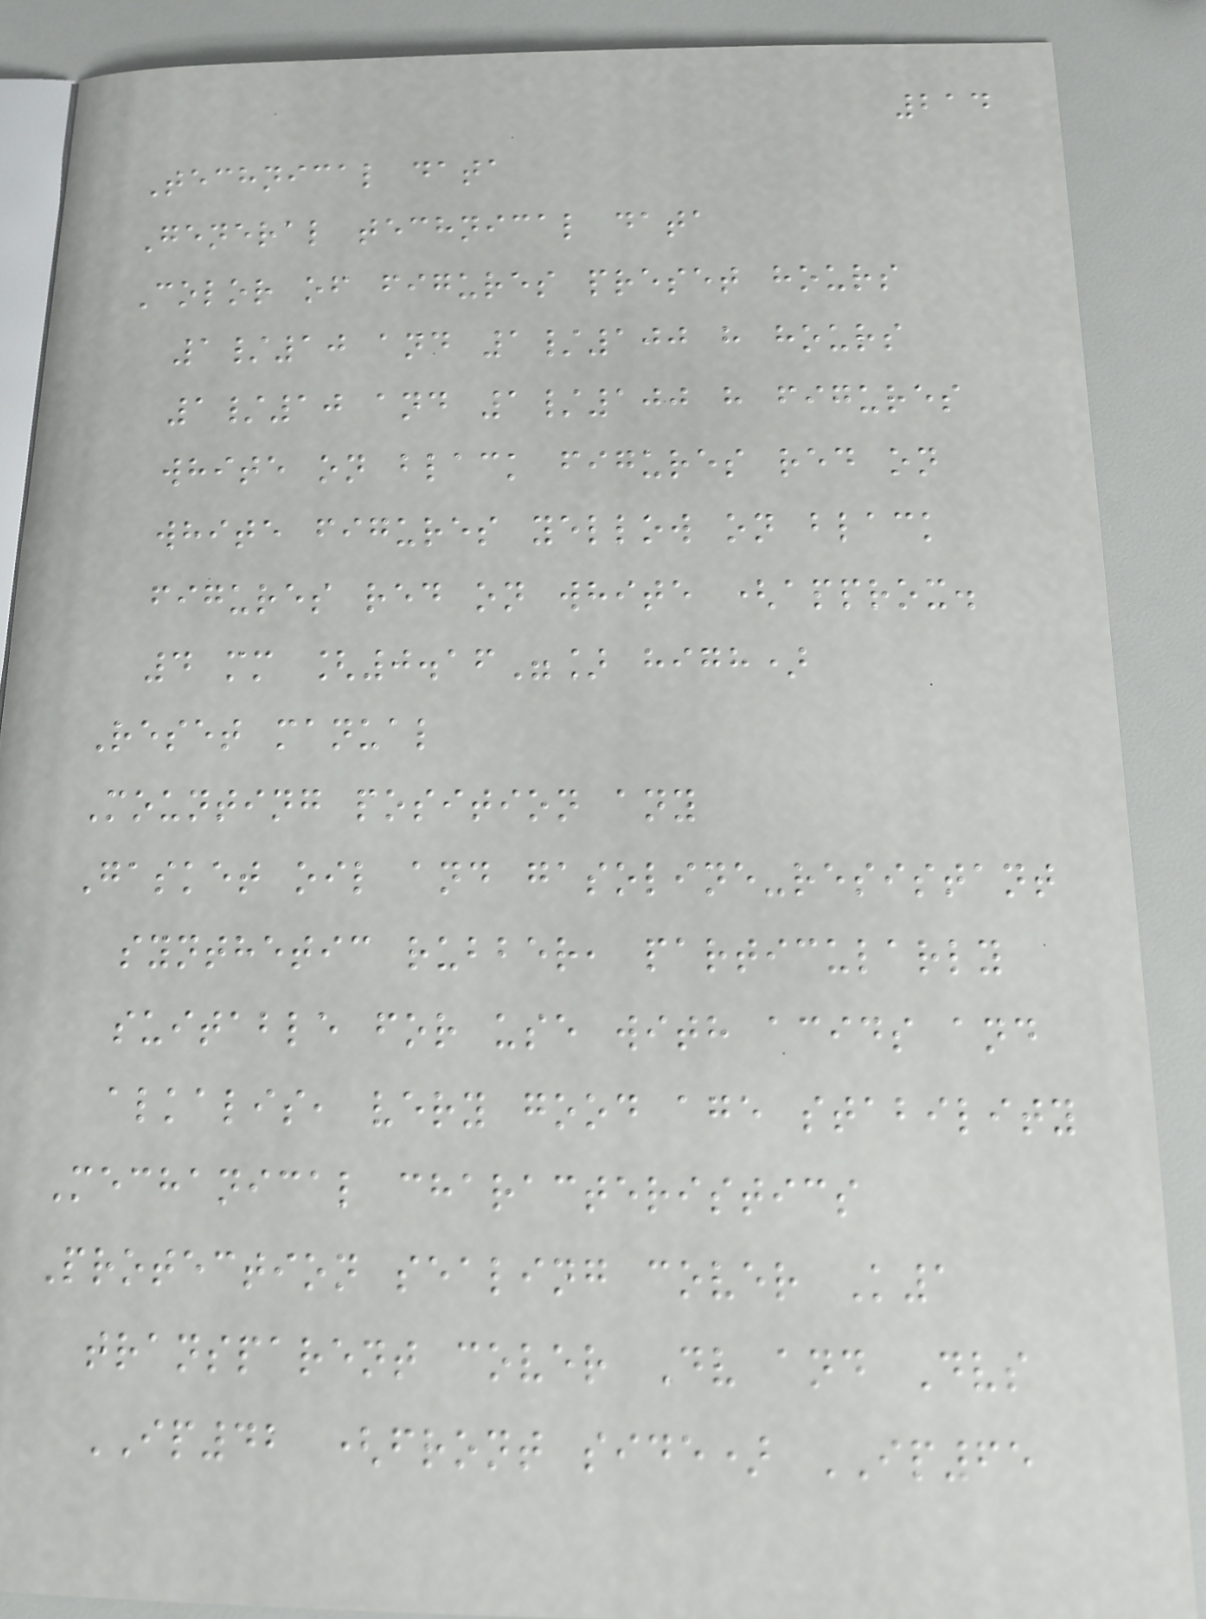214
Technical data
General technical data
Color of figures preset hours
1/10 and 1/100 h hours
1/10 and 1/100 h figures
white on black figures red on
white figures yellow on black
figures red on white (approx.
4 mm [0.16"] high)
Reset manual
Mounting position any
Gasket oil and gasoline-resistant
synthetic rubber, particularly
suitable for use with acids and
alkalis, very good age stability
Mechanical characteristics
Protection sealing cover K1
transparent cover Dv and Dvs
IP42 (front side) IP65
